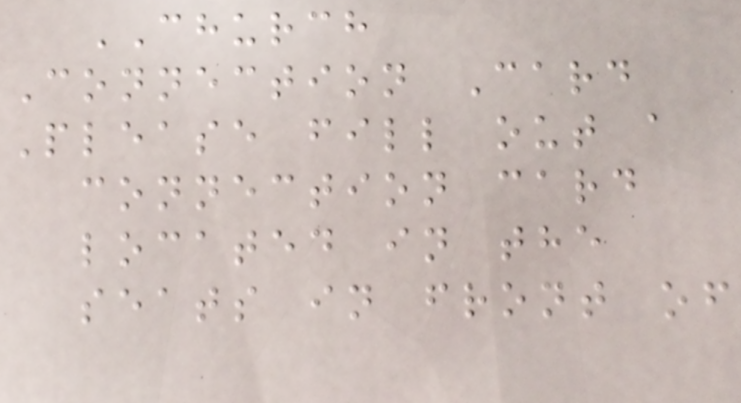CHURCH
Connection Card
Please fill out a
connection card
located in the
seats in front of
